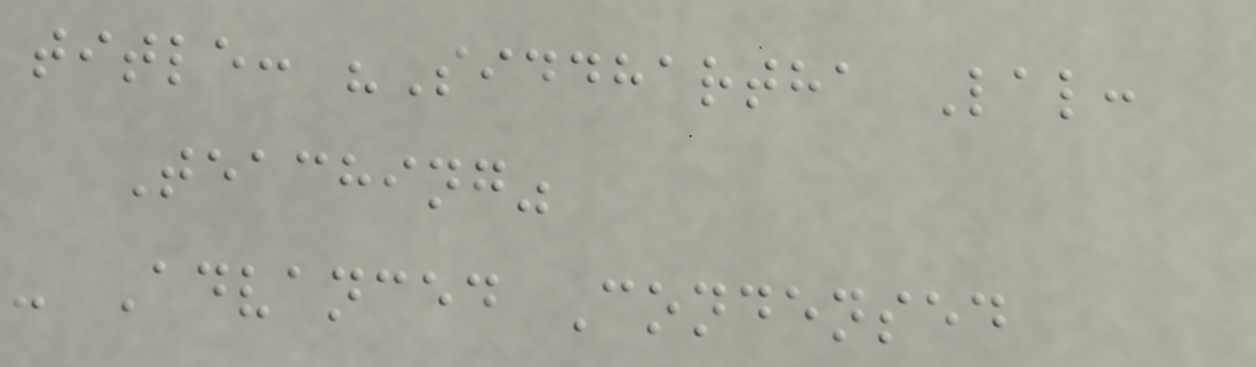title: "Siddhartha Lal:
Teaching"
- Advanced Condensed
